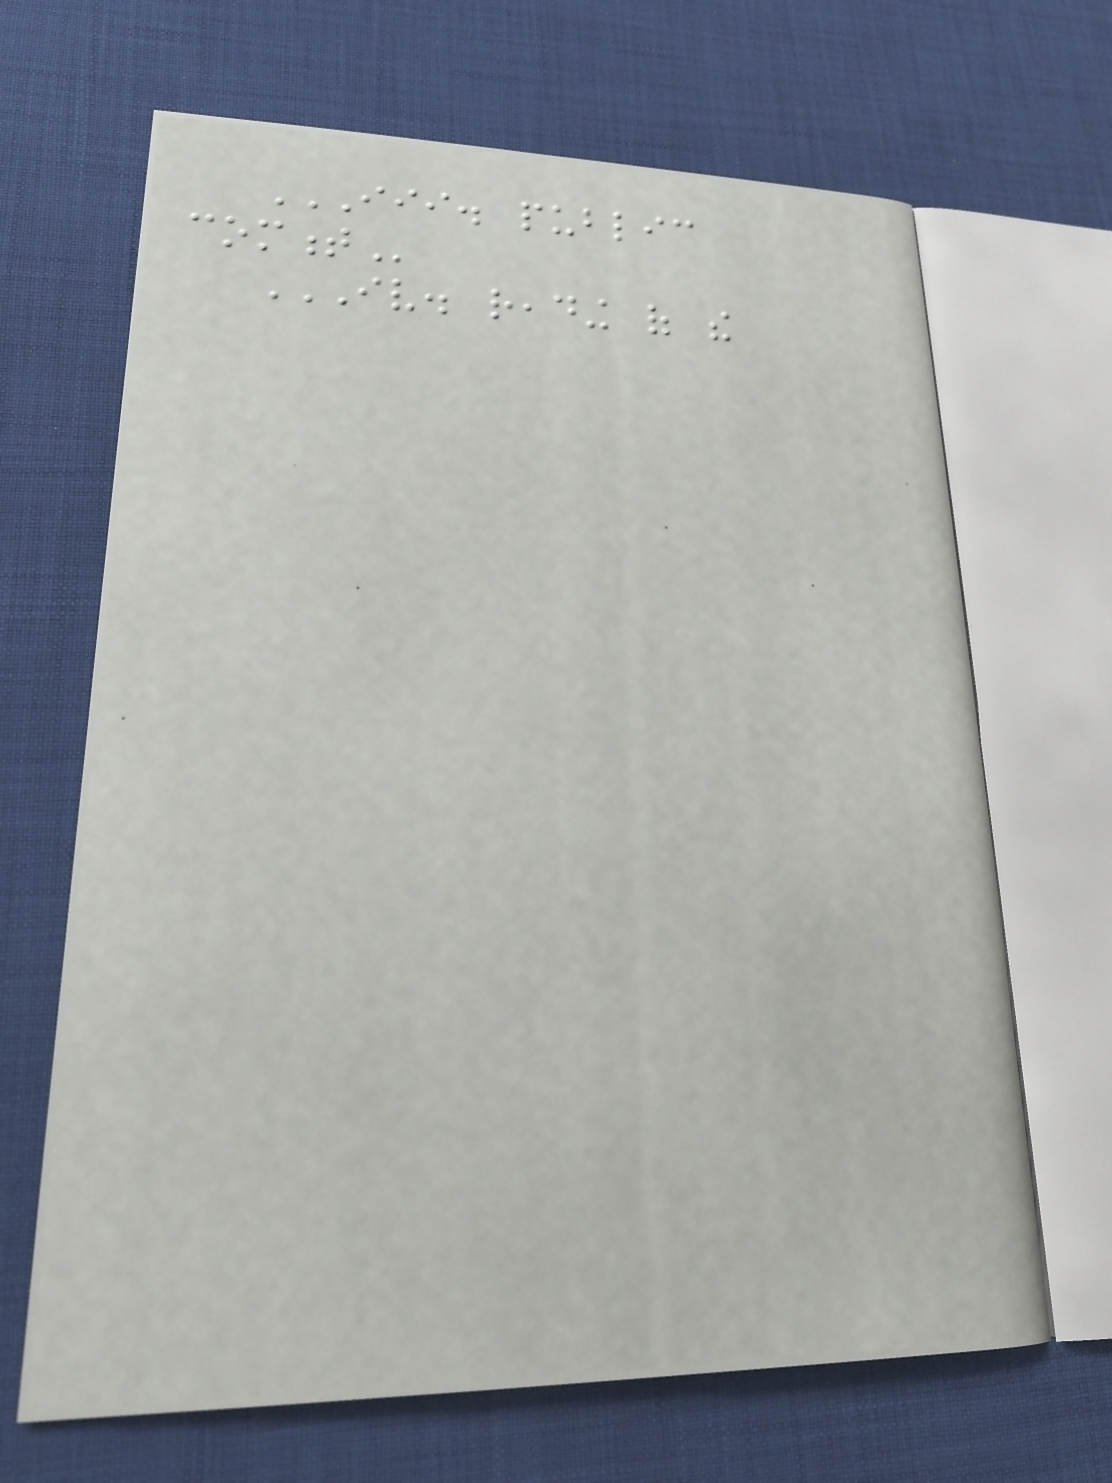III. PUBLIC
COMMENT
IV. READING OF THE
